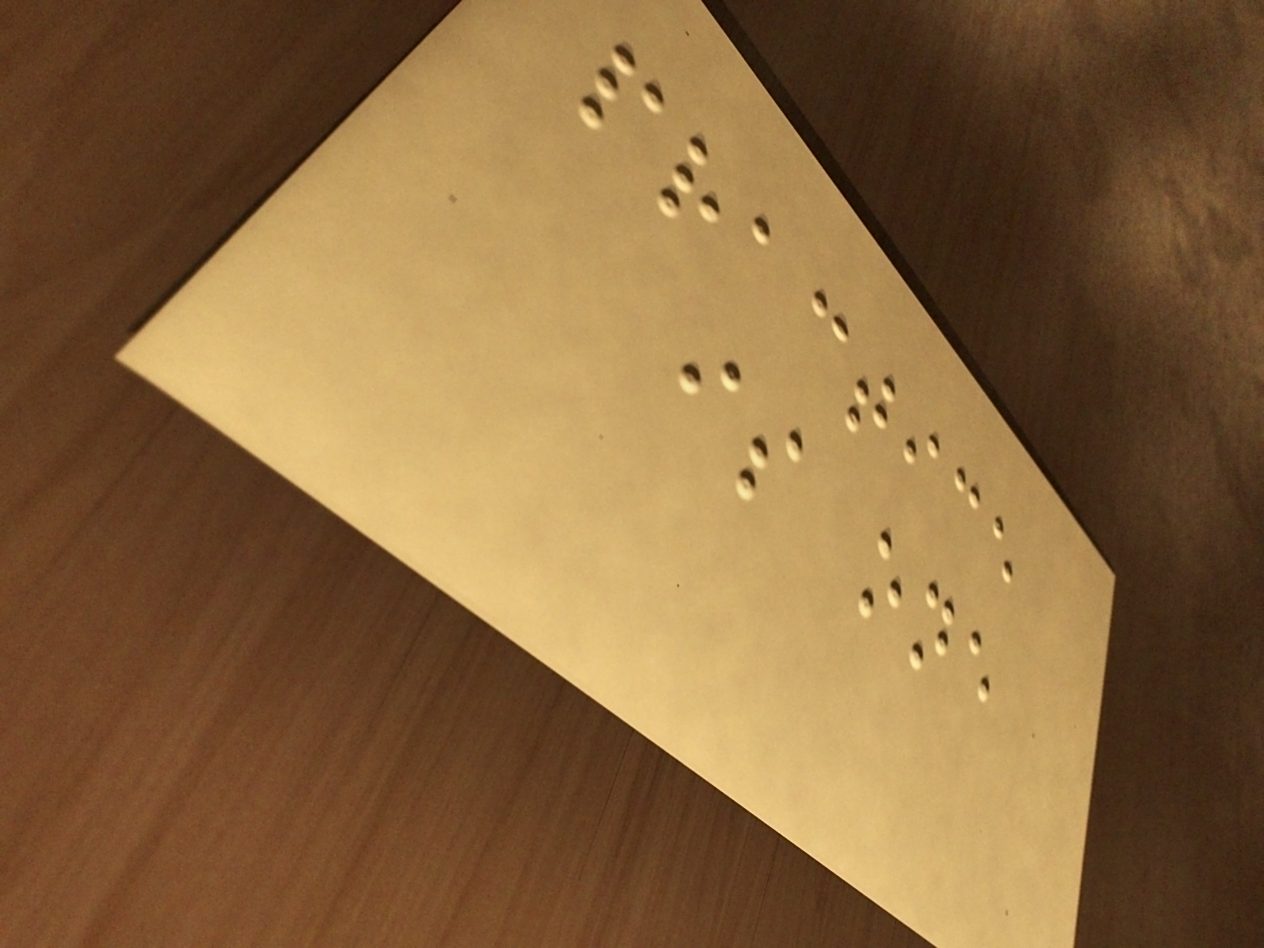practice
is one
